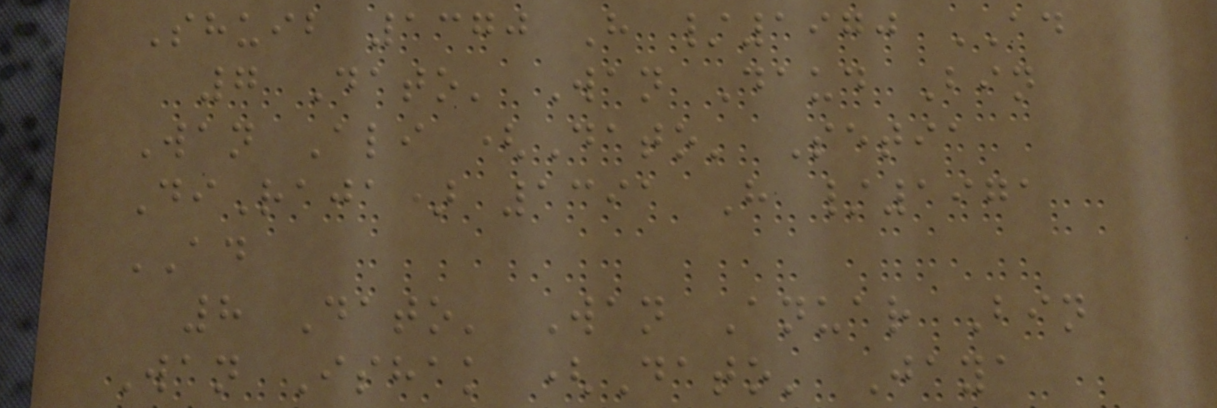Shuib 1370 H /1970 AD
7 Dato' Wan Daud Bin
Wan Ali (Dato' Setia
DiRaja) 1391 H /1971
AD
8 Dato' Wan Anuar Bin
Wan Ishak (Dato' Jaya
